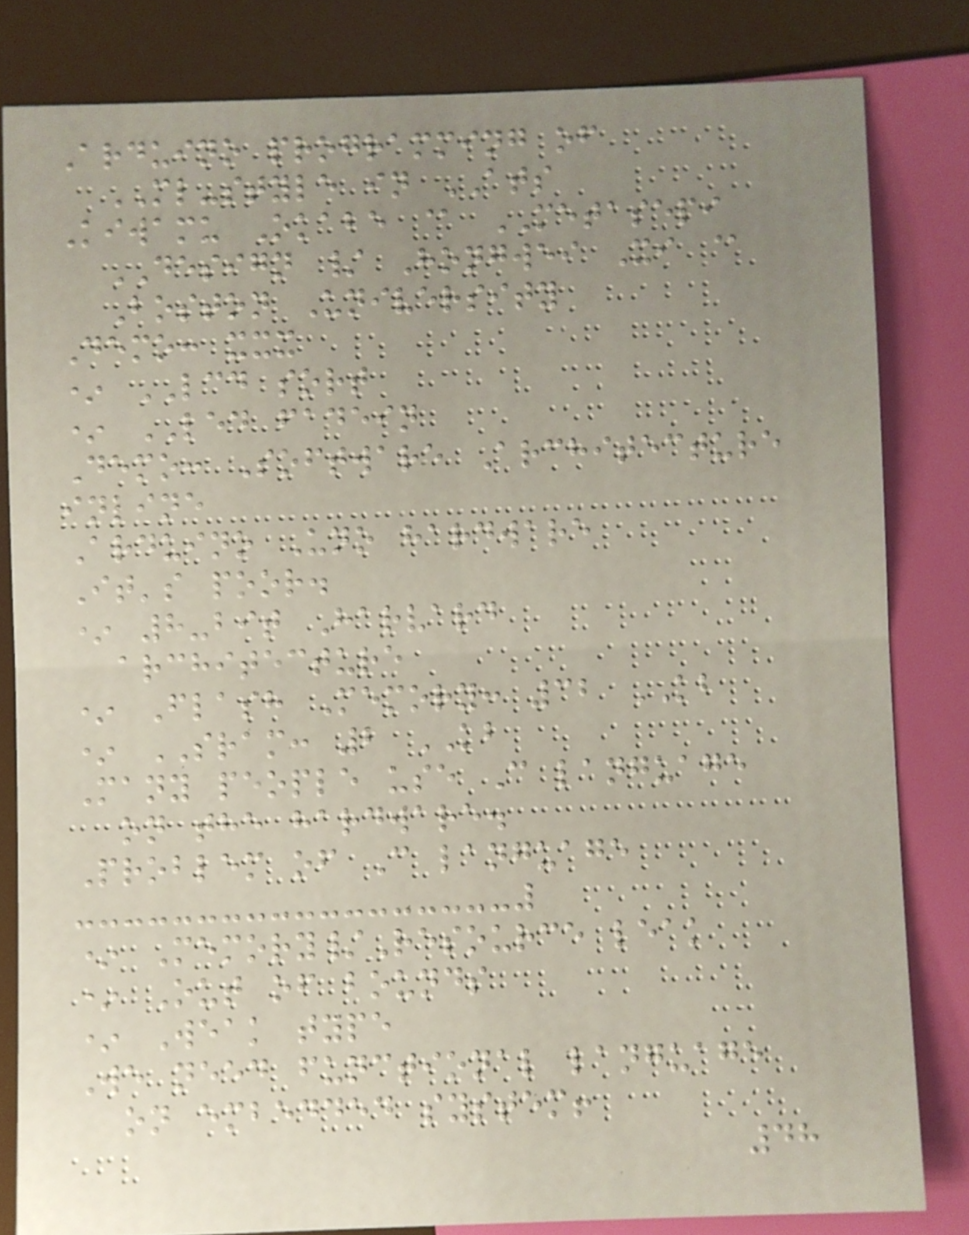Arduino programming of
ML-style in ATS
Kiwamu Okabe @ METASEPI
DESIGN / Hongwei Xi @
Boston University
Demo: xxx
* LCD sort
* LED fadein
Demo: Software Architecture
inline
Arduino Uno hardware
It's poor.
* 8-bit Harvard
architecture
* Flash Memory: 32 KB
* SRAM: 2 KB
Many people use C language
on the hardware.
Problem of C language
* Memory/Resource leak
* Out of bounds
* Weak type
We need functional language
on embedded system!
48
